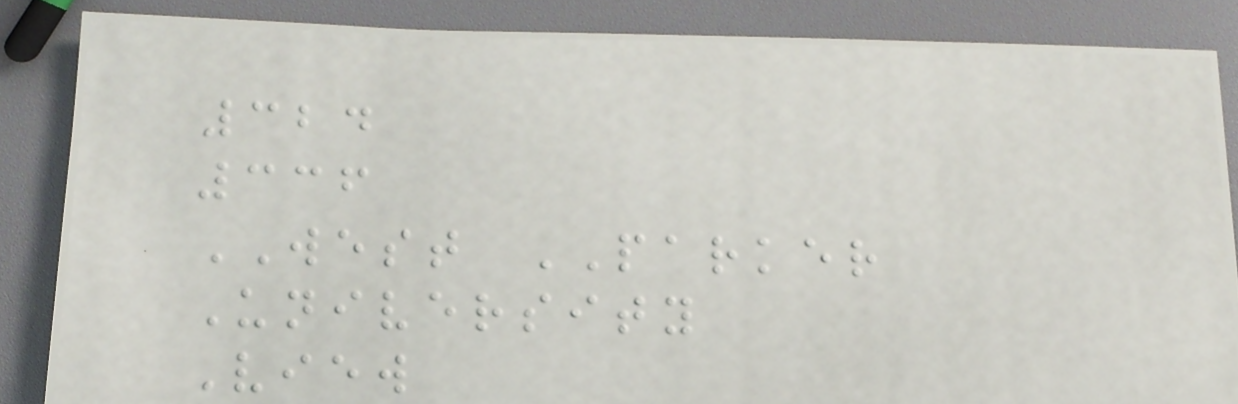324
336
WEST PARKER
University
View
